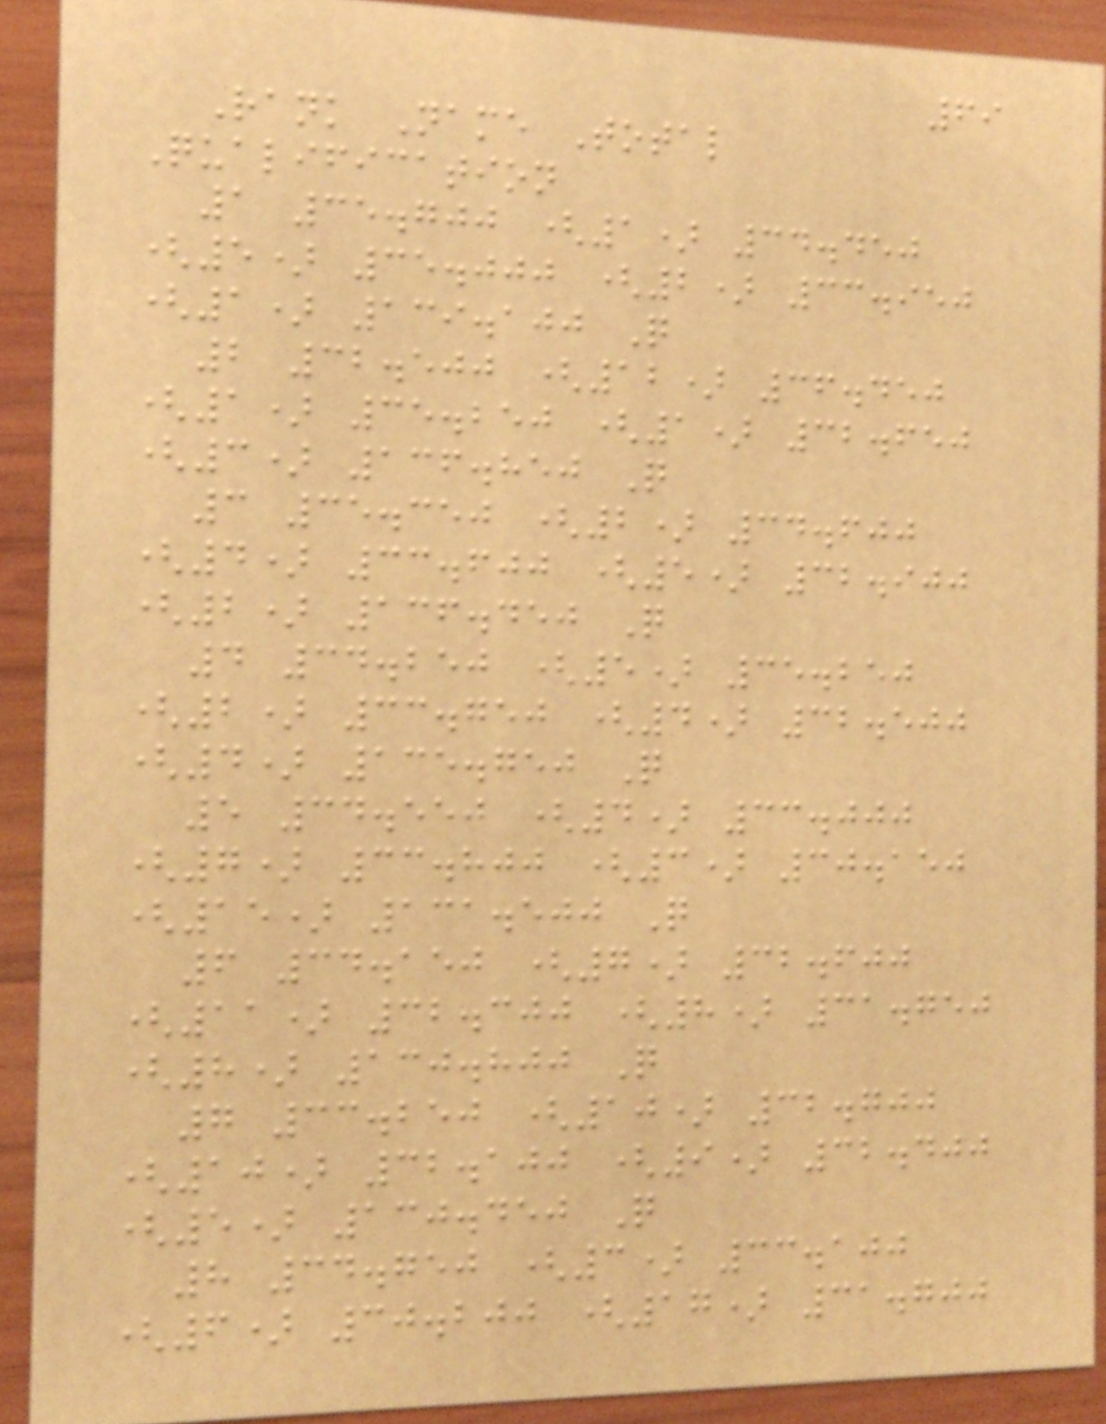69
Rank Name Total
Qualification
1 35.700 (1) 34.450
(5) 35.000 (2) 33.950
(1) 139.100 Q
2 32.500 (12) 36.450
(1) 35.250 (1) 32.650
(3) 136.850 Q
3 35.350 (2) 34.600
(4) 33.600 (5) 32.900
(2) 136.450 Q
4 34.250 (5) 35.250
(2) 33.750 (4) 32.500
(4) 135.750 Q
5 34.550 (4) 33.000
(7) 33.800 (3) 30.150
(15) 131.500 Q
6 34.150 (7) 32.600
(11) 32.300 (8) 31.750
(8) 130.800 Q
7 33.250 (10) 32.700
(10) 32.100 (9) 32.400
(5) 130.450 Q
8 34.750 (3) 33.100
(6) 30.200 (17) 31.700
